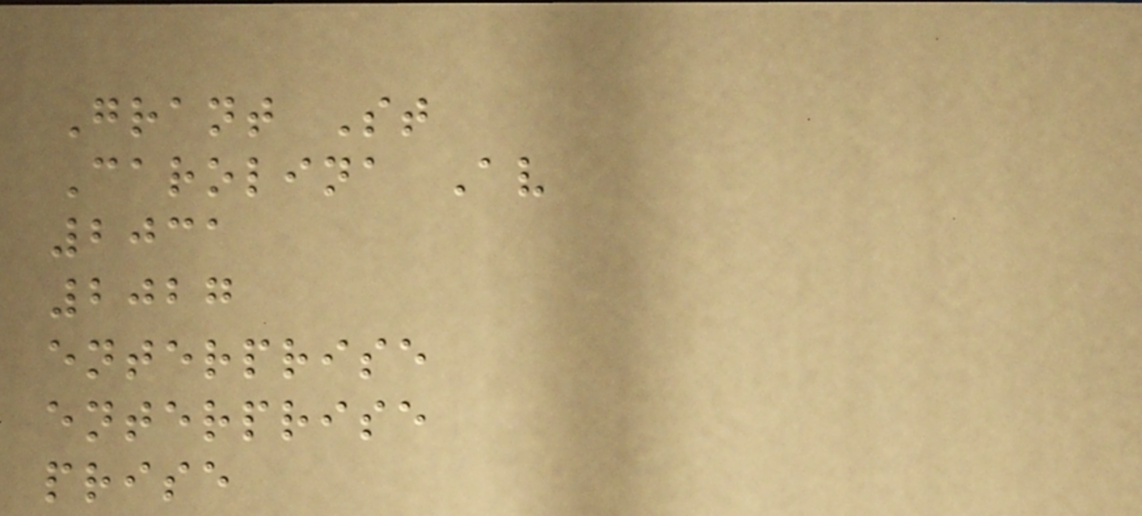Grant St
Carolina Av
2031
2027
enterprise
enterprise
prise
